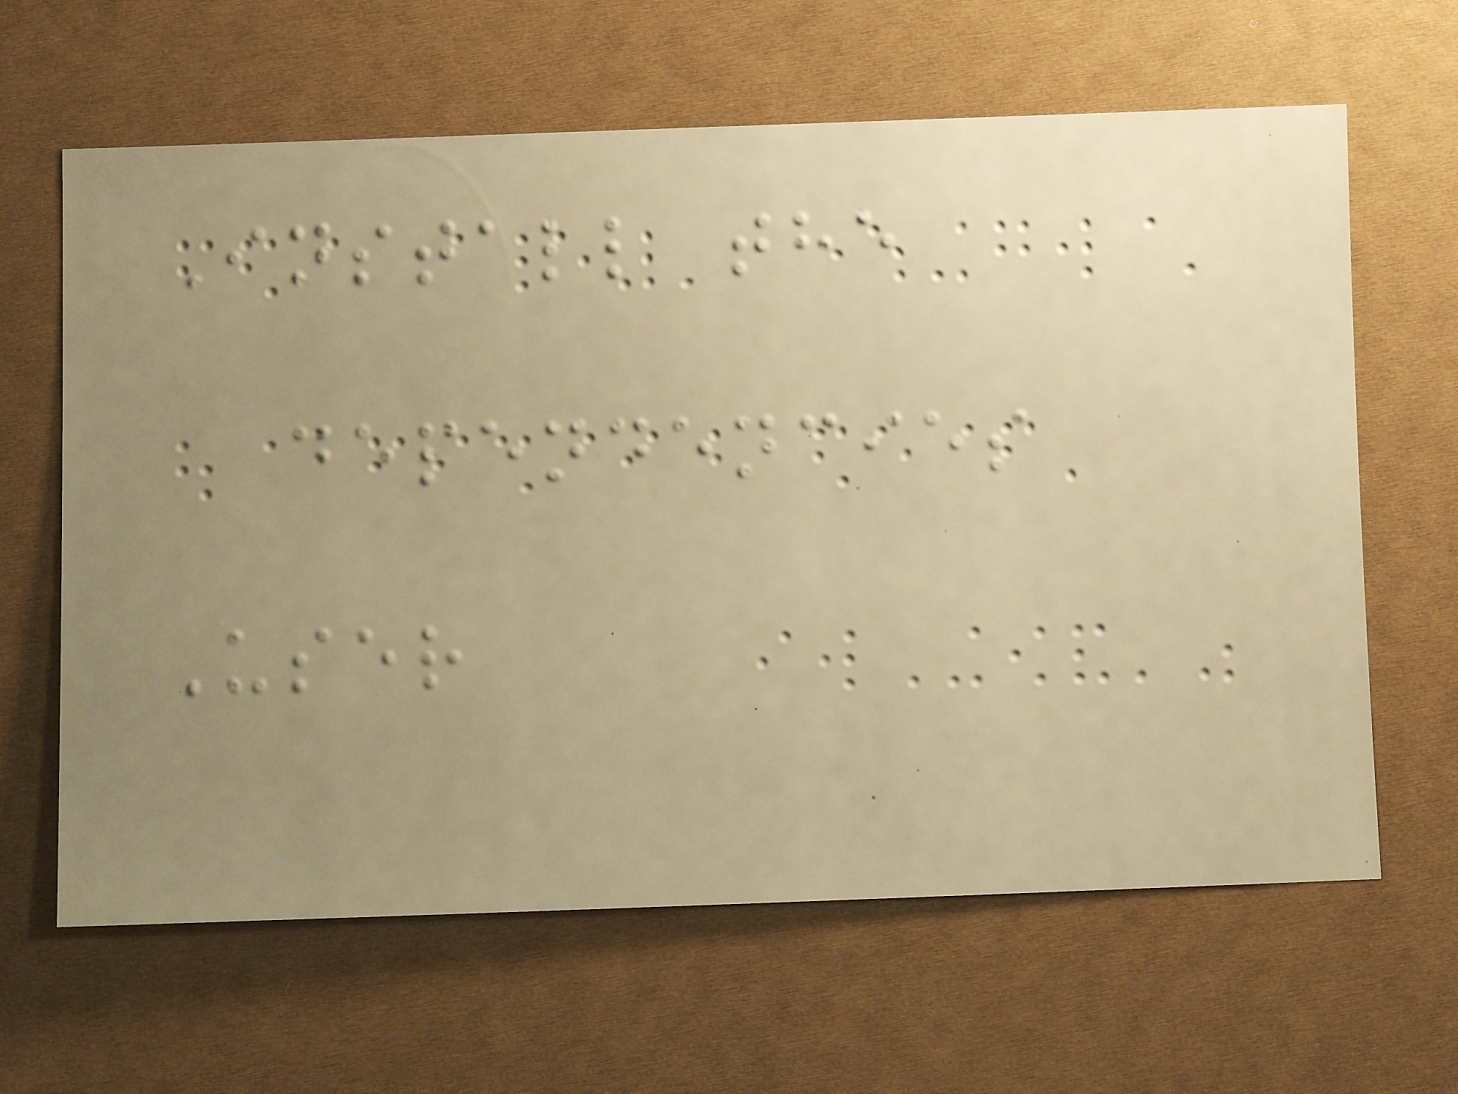Install the
dependencies
User
